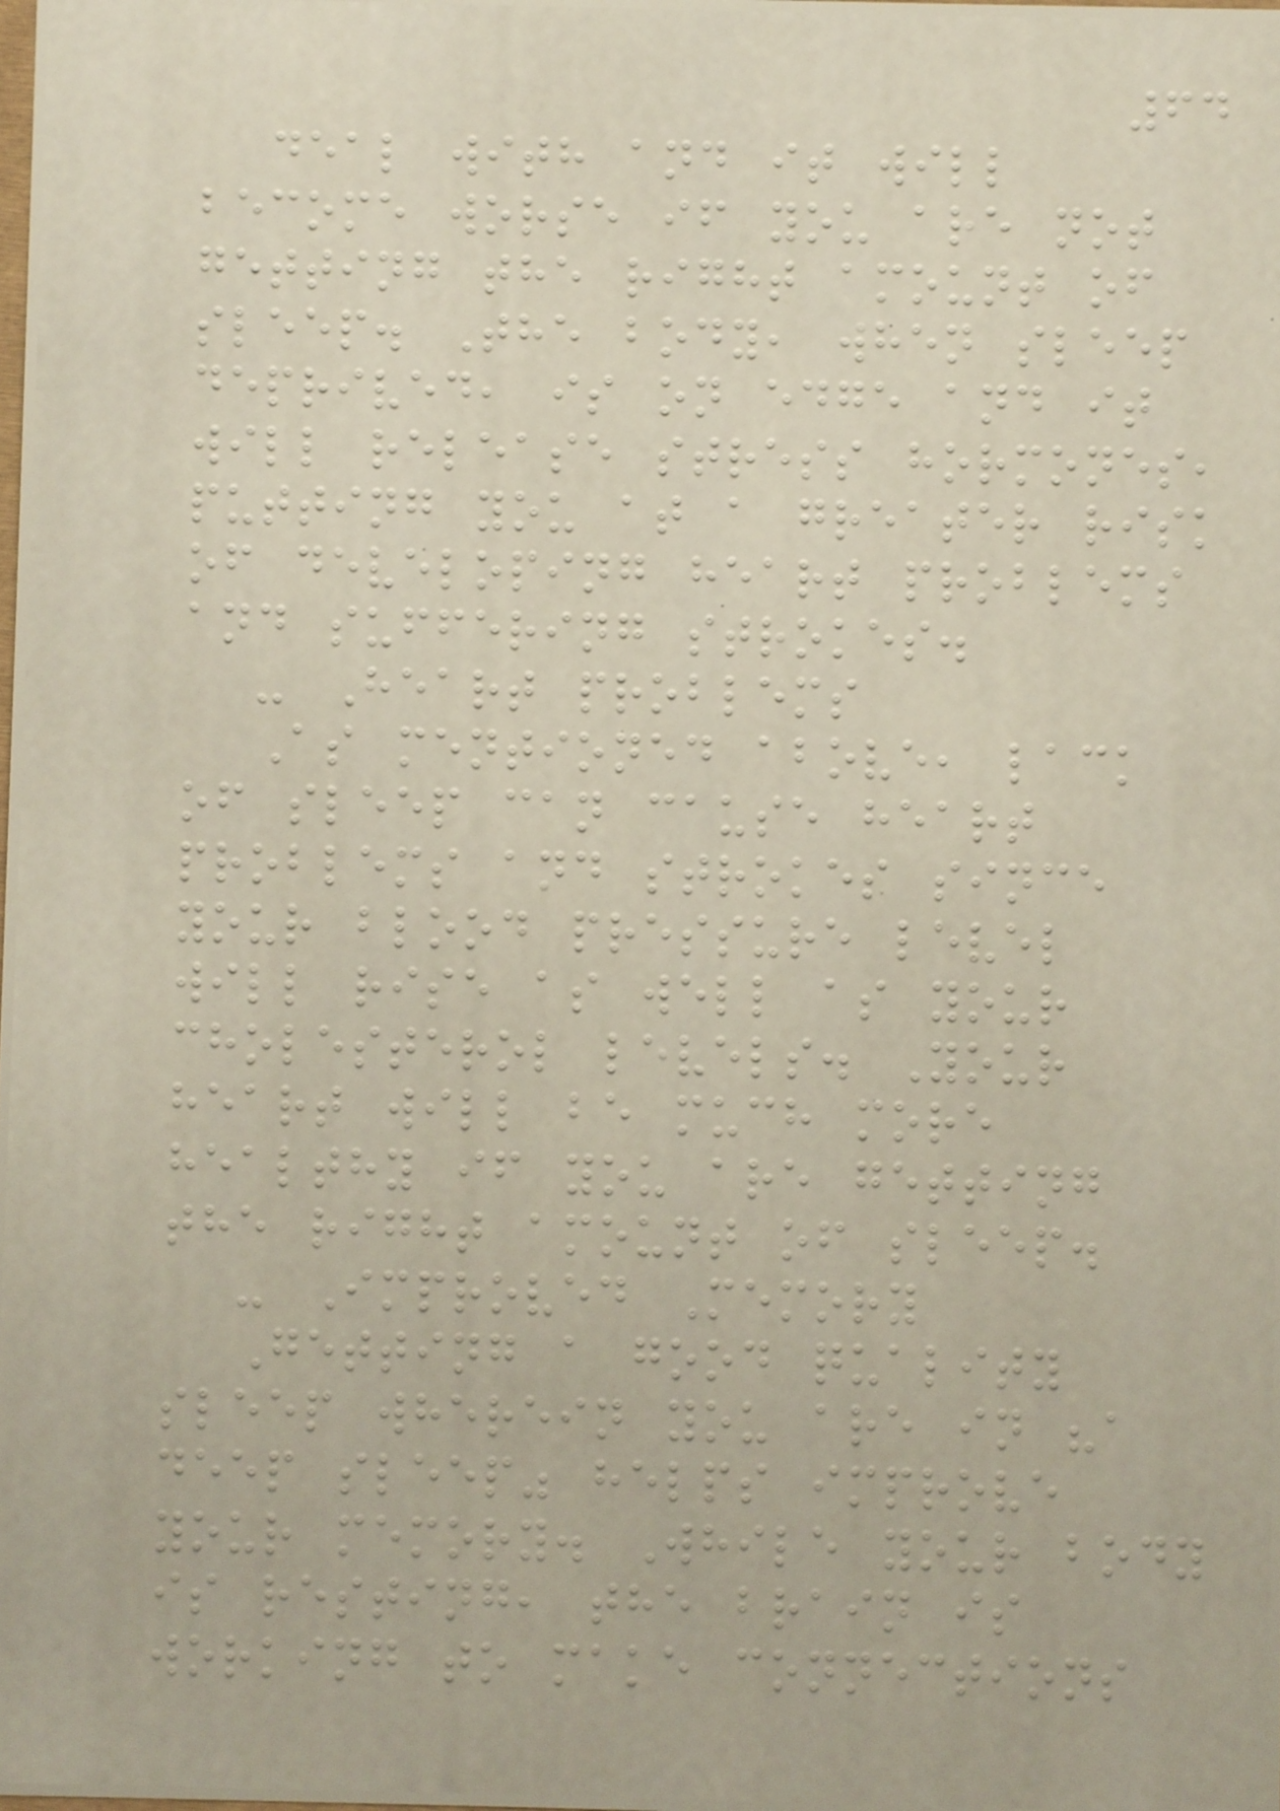64
deal with and it will
become worse if you are not
getting the right amount of
sleep. The body, when sleep
deprived, is on edge and it
will release stress hormones,
putting you at a greater risk
of developing heart problems
and suffering strokes.
- Heart problems
As mentioned above, lack
of sleep can cause heart
problems and strokes since
your blood pressure level
will rise as well as your
cholesterol levels. Your
heart will be much more
healthy if you are getting
the right amount of sleep.
- Improved Memory
Getting a good quality
sleep wherein you are in "a
deep sleep" helps improve
your memory. While your body
is resting, the brain is
working to make connections
